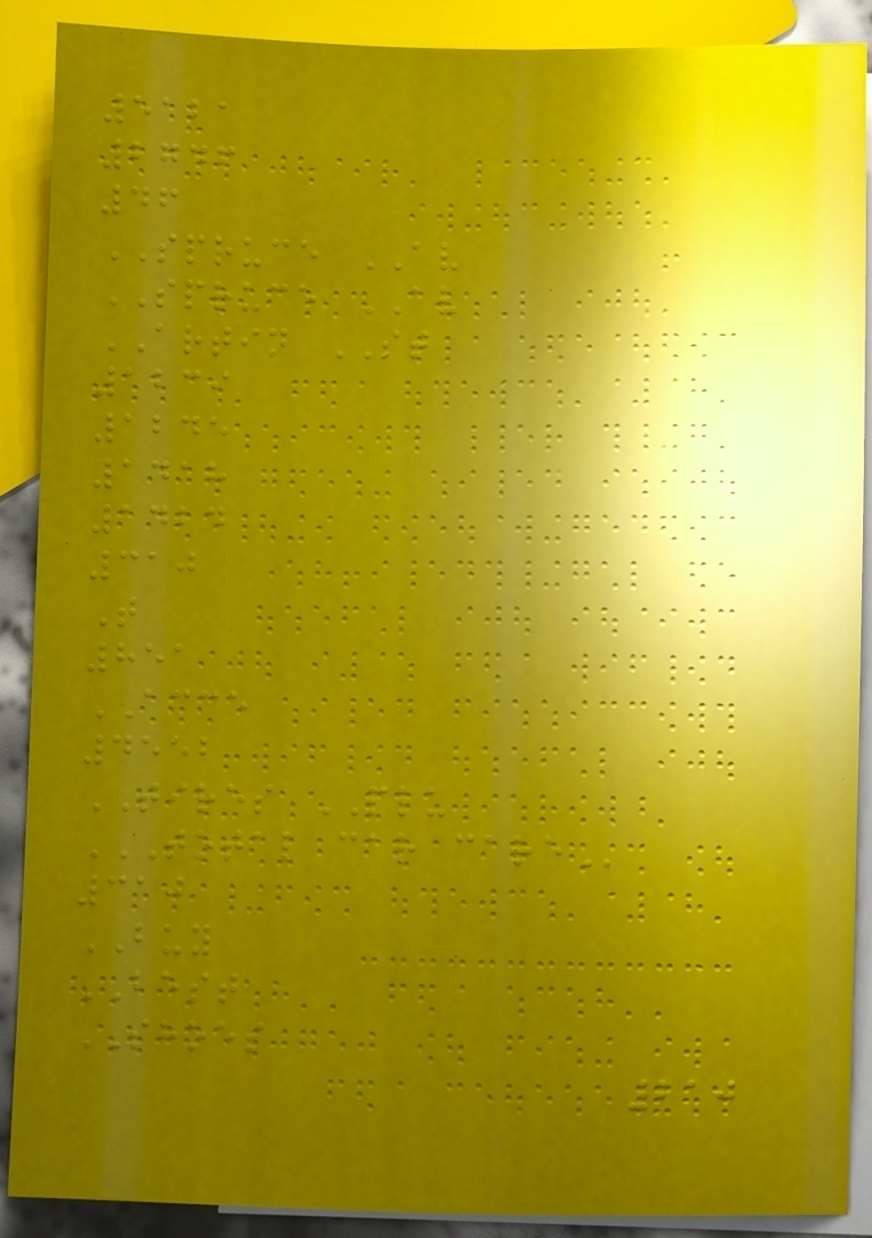5121
2746
46
SPRUCE AV
SPRUCE AV
ARTIN ST
1239
1245
1418
1424
310
T
851
ACCE
4552
TIRES PLU
TOTAL CAR CARE
310
BUY
BEST
SHOES
210
